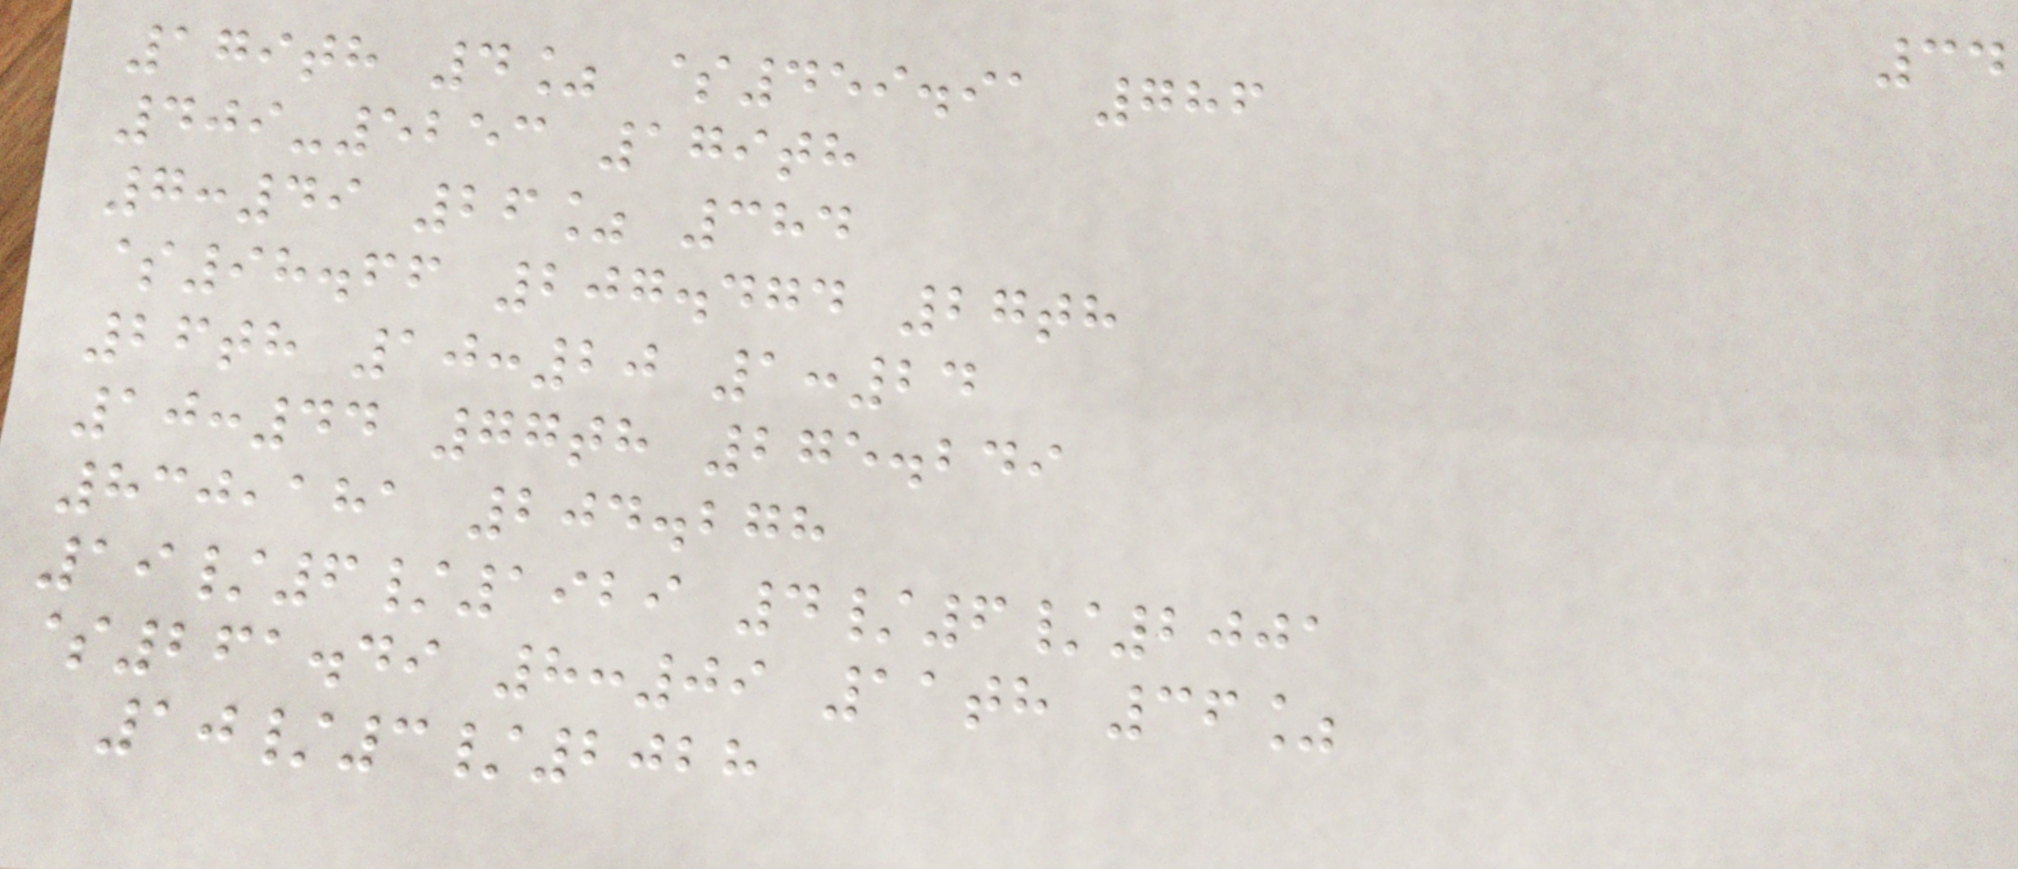34
179th 4% $459.91 786
409-5253 179th
7:49 26% 384
$98.66 207.474 27th
26th 10:20 1:24
10:44 77th 275.249
830,181 204.278
19/6/1929 4/6/2001
$261.49 8:09 11th 36%
10/3/2028
